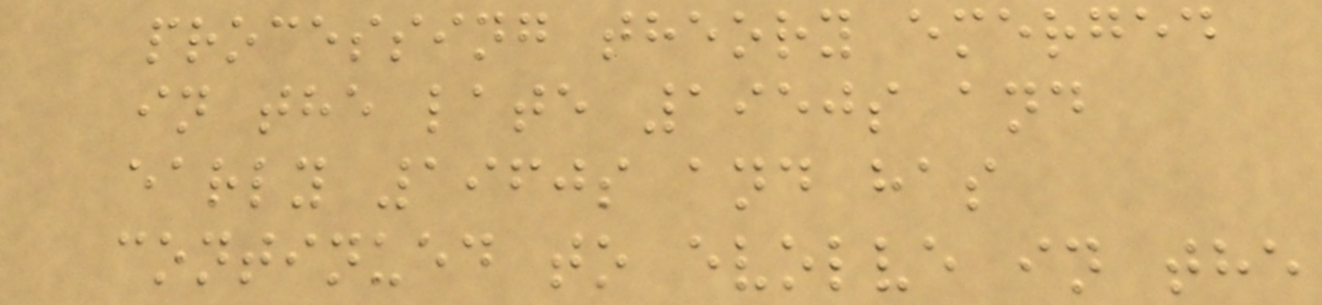processing theory emerged
in the late 1950s and
early 1960s and has
continued to evolve in the
